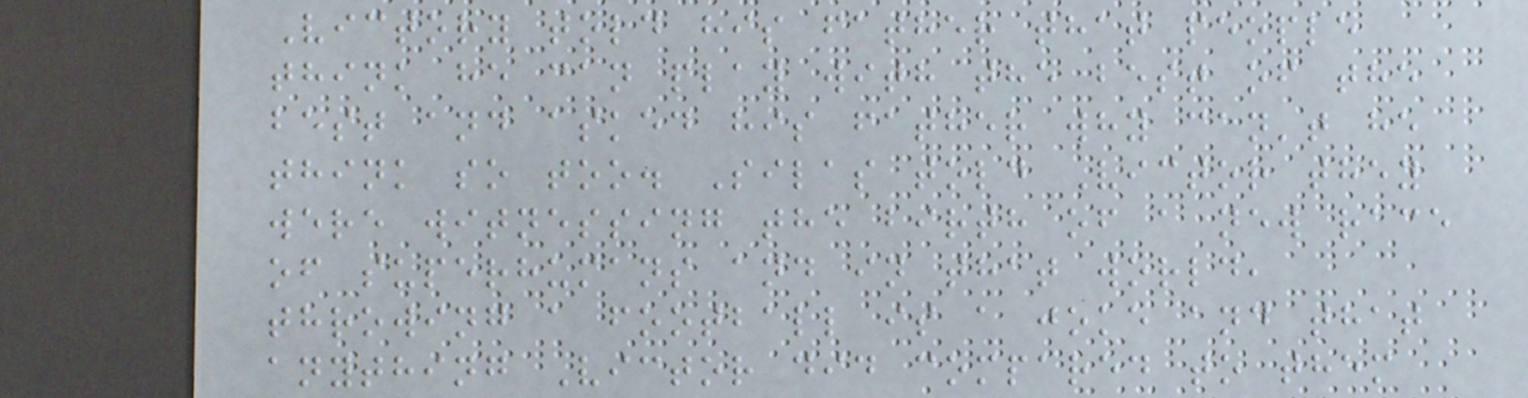Victory told his father that people
think he can play with the best of the
best and asked his father why can't he
think so too. Silas told Victor they
were witnessing the birth of a new race
of superhumans and in that world,
throwing a football is a joke and that
anything Victor did compared to them
